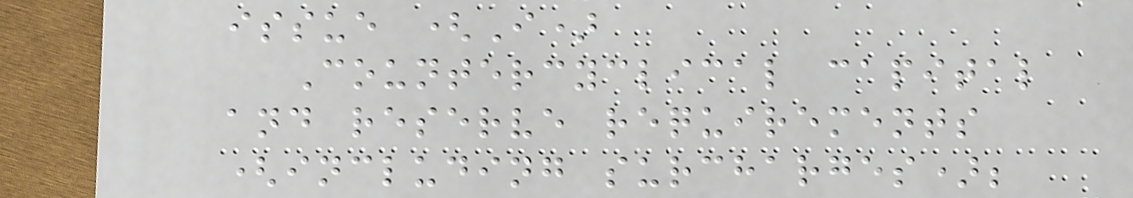issue (I)
Countercyclical capital
and reserve requirements
(including surcharges);
